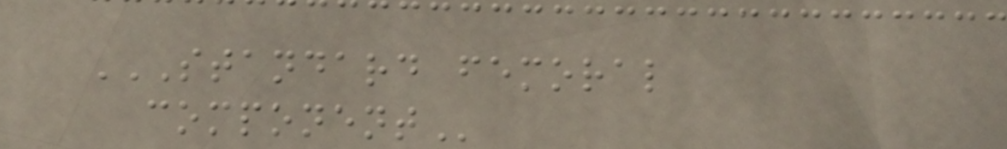STANDARD FEMORAL
COMPONENT
